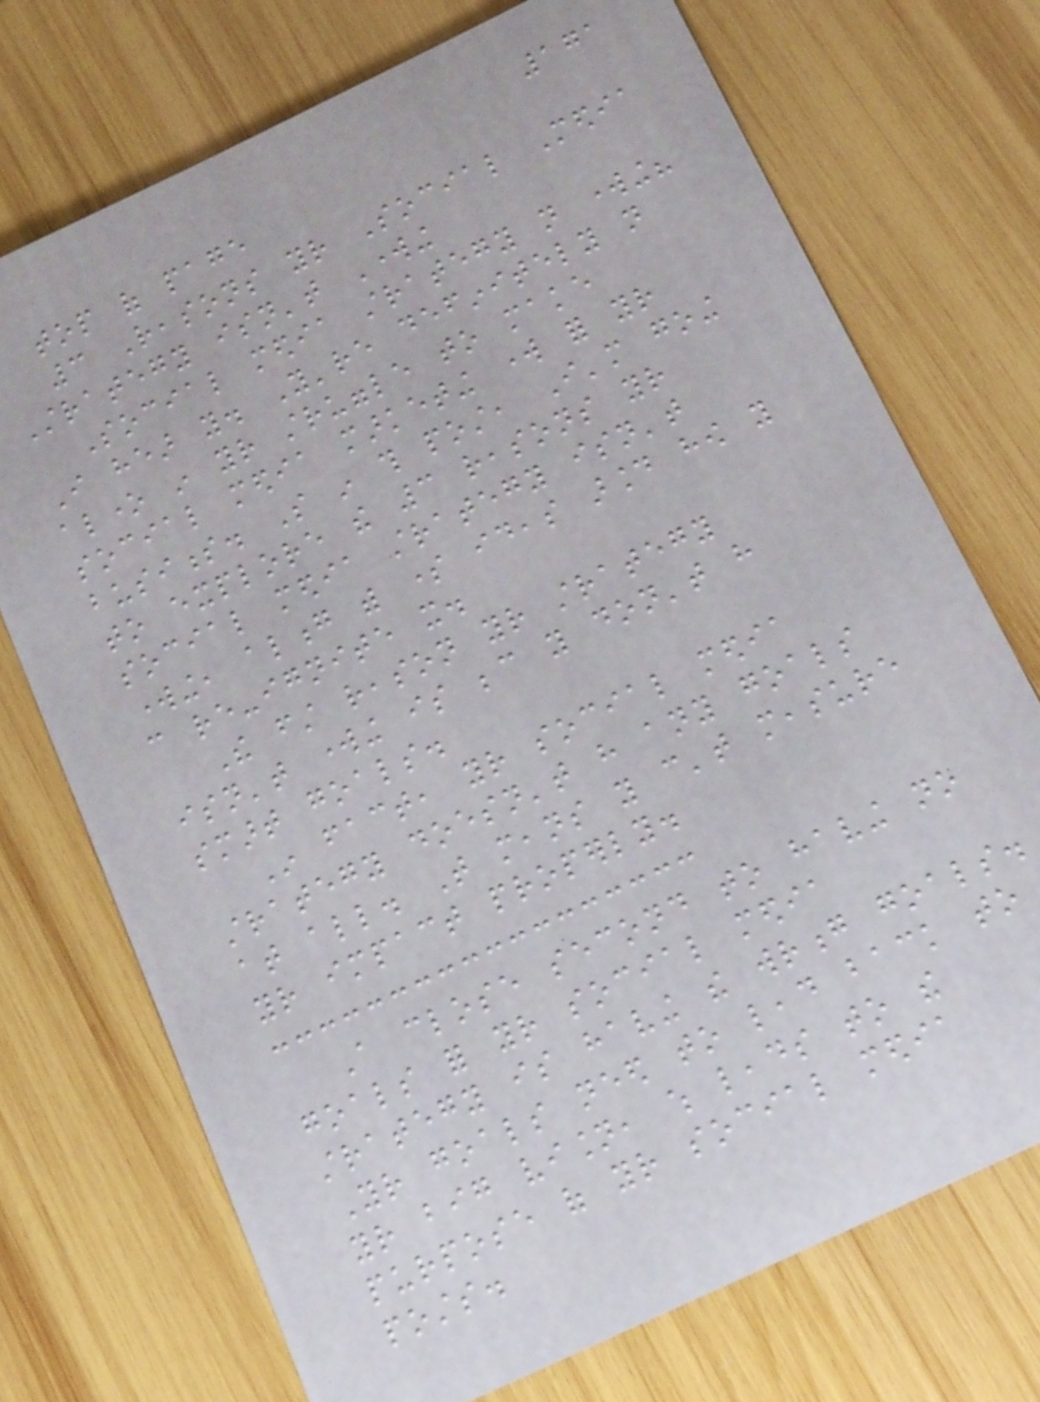171
top of page
3 Reasons your Social Media
Strategy isn't Working
Social media strategy not working?
I hear you. You're definitely not
alone in your struggle to make
social media marketing work for your
business. So in this post, I'm going
to explore the 3 reasons your
social media strategy isn't
working, along with some ideas around how you
can re-ignite it.
The first reason your strategy
isn't working is because you don't have
smart goals.
In fact, your social media
strategy doesn't have any goals
at all. That means you can't measure
your impact properly.
A close second to having no
goals for your social media
strategy is having the wrong goals.
Your goals need to lead back to
your big vision, which leads to the
purpose of your social media
posts.
